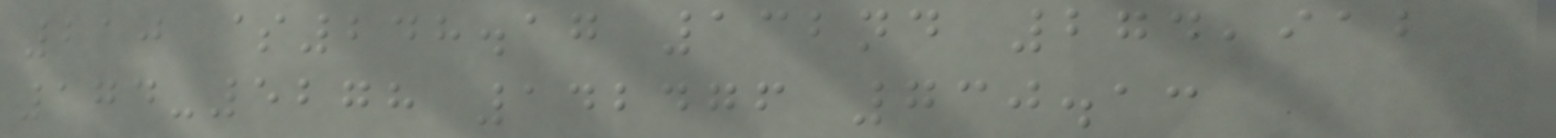210 $248.17 132nd 274,912
174-5278 142476 730.13
